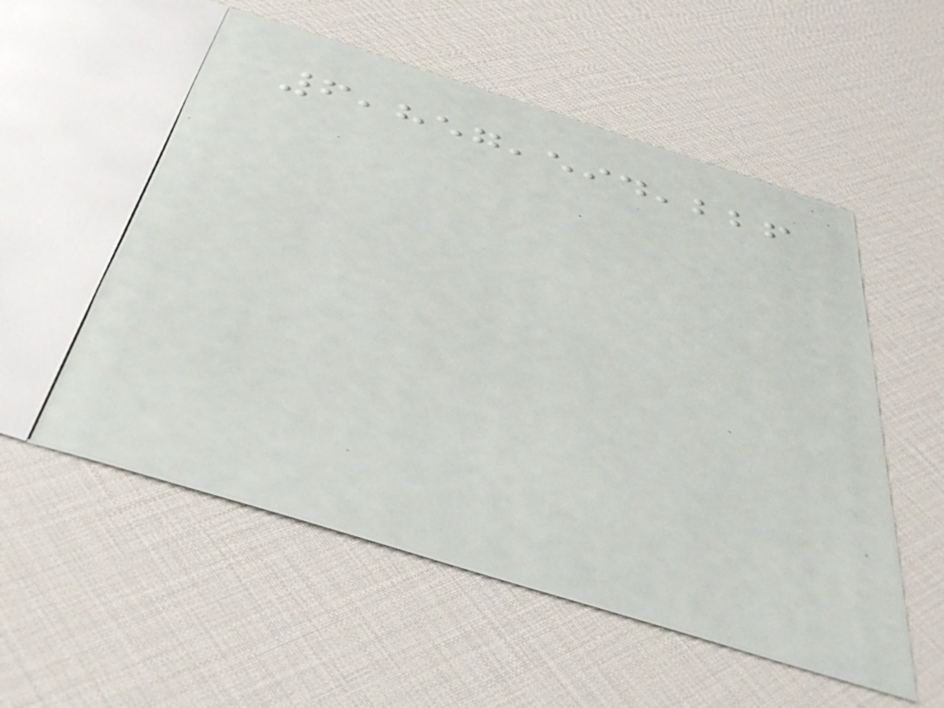6,857,594,226
